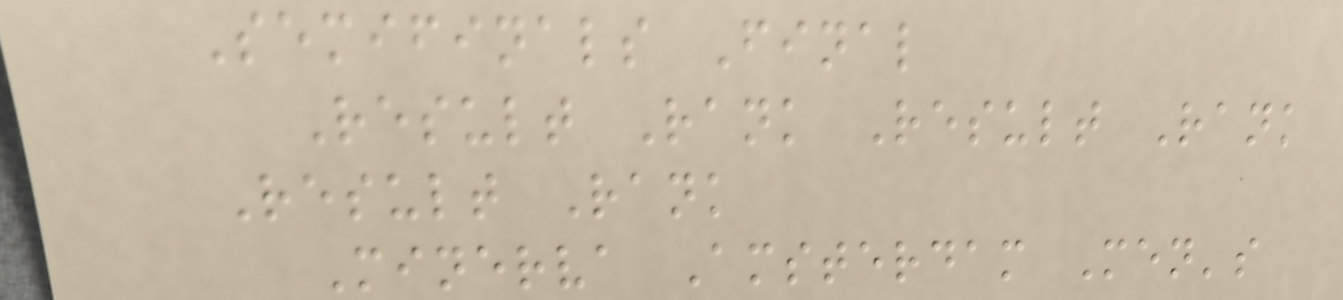Semifinals Final
Result Rank Result Rank
Result Rank
Minerva Amsterdam Men's
